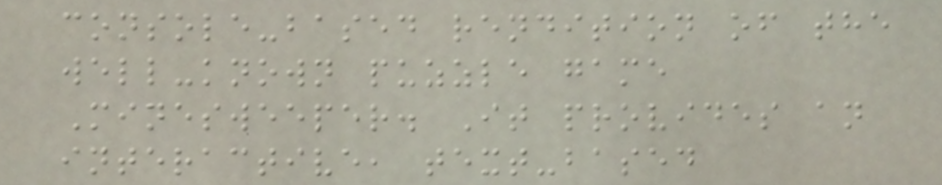console-based rendition of the
well-known puzzle game
Minesweeper. It provides an
interactive, text-based
